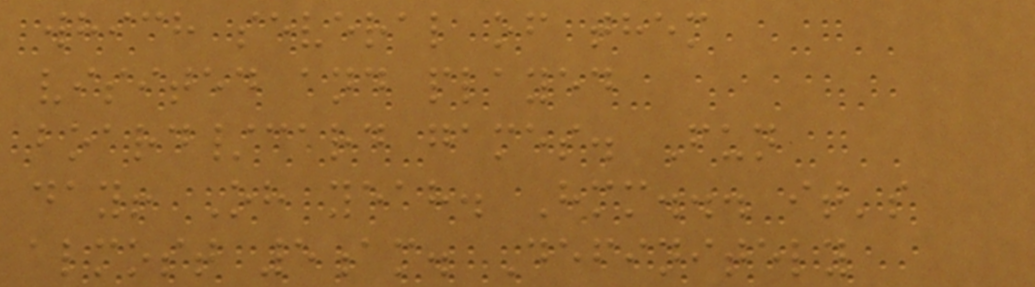which several of them
visited and played
board/card games. Fun
day! Oh yeah. Hmm... it's
almost 5am. Definitely
